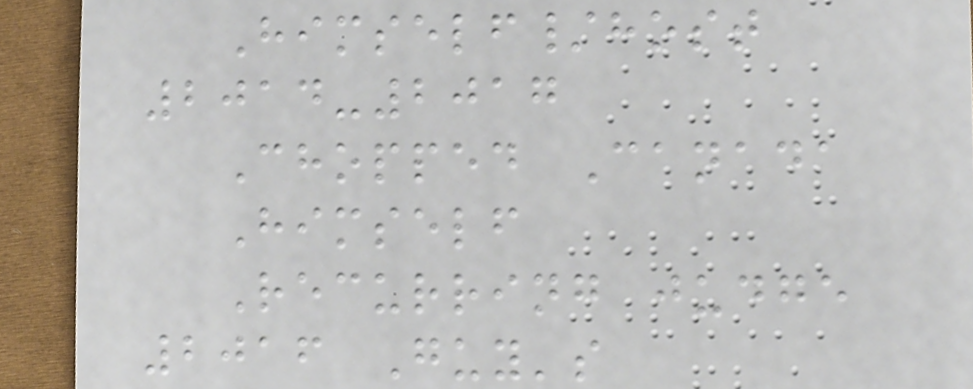Himself/host
2014-2017
Chopped Canada
Himself
Recurring judge
2016 Guy's
